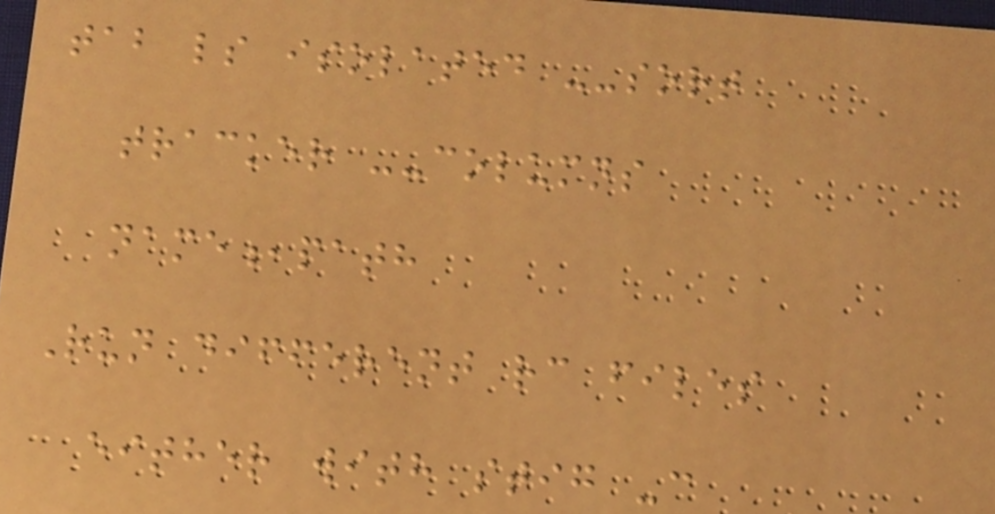tab ls isolated --sort
tracker --columns
name,path
Run different rc files
either with stig -c
